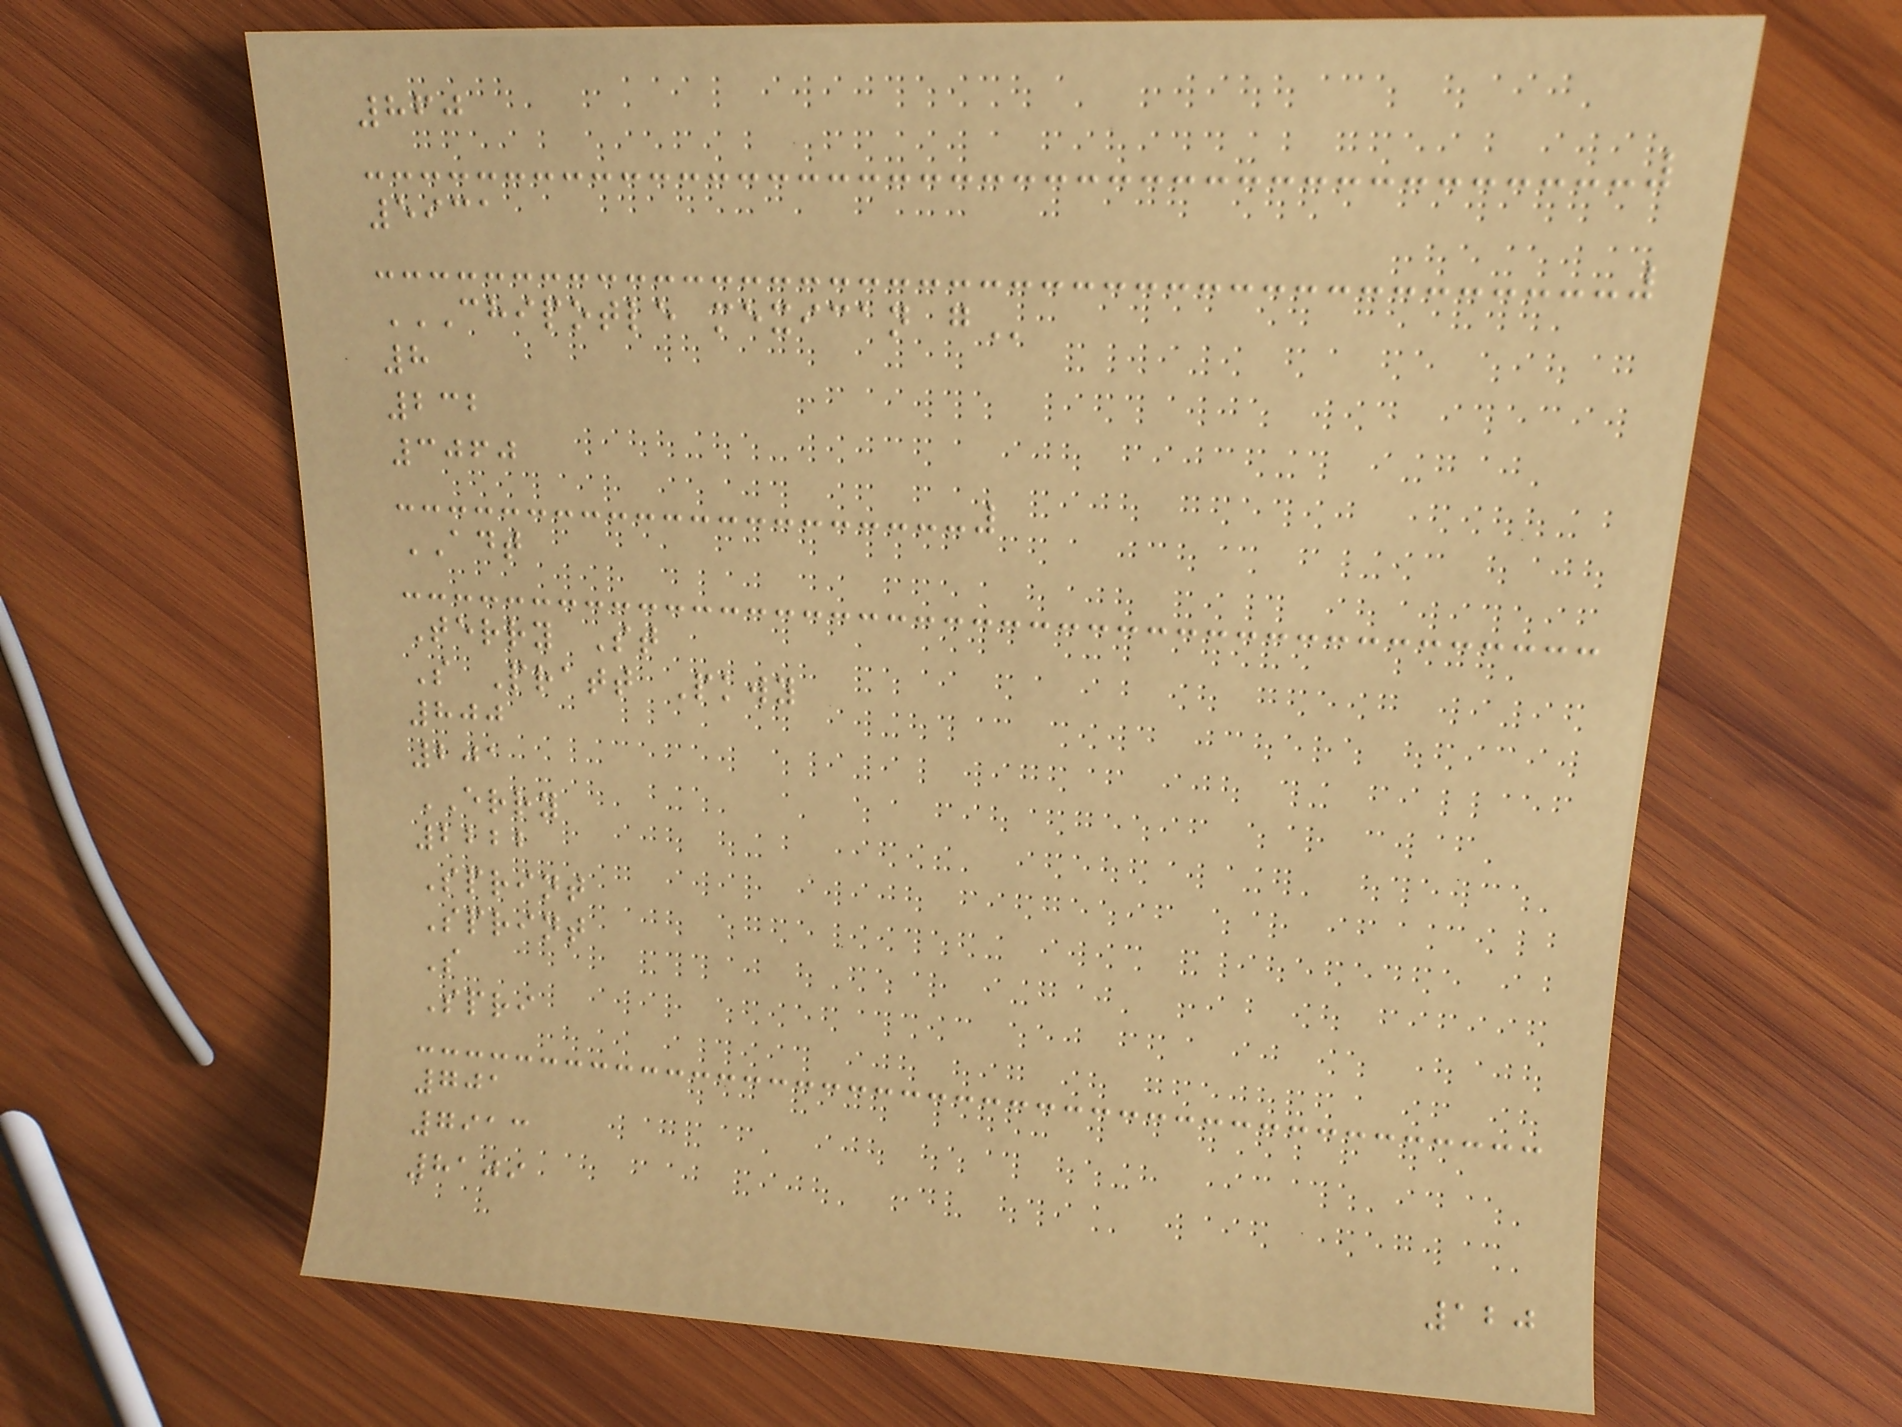860
5931
CHIPOTLE MEXICAN G
8
232
3060
ADT
Terry St
S Pratt Pkwy
800
201
ERRY
2222
Sprint
Sprint
S
Spri
701
7913
8109
120
